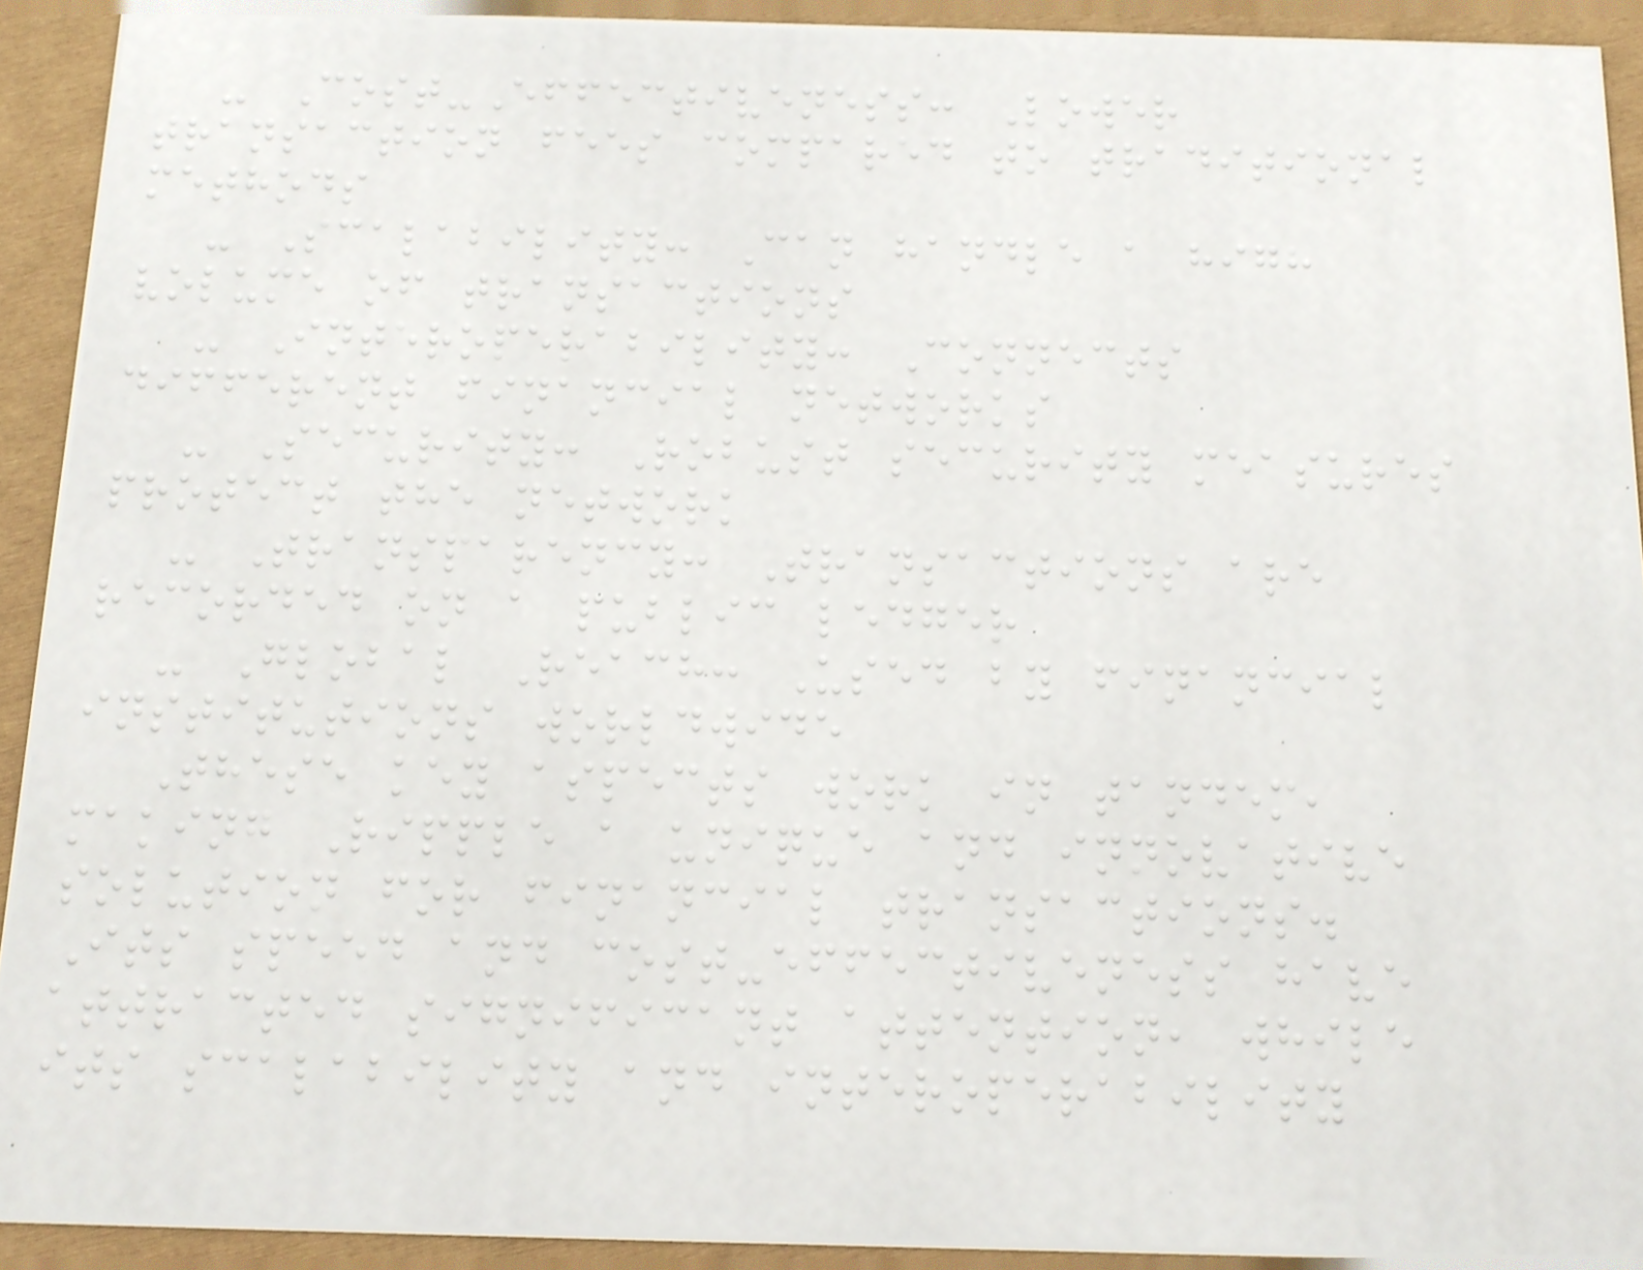- Cost-Effectiveness: Lower
transaction fees compared to traditional
methods
- Scalability: Can handle a high
volume of transactions
- Interoperability: Connects
different financial networks
- Security: Robust security measures
protect the network
- Transparency: Transactions are
recorded on a public ledger
- Global Reach: Used by financial
institutions worldwide
These key aspects work in tandem,
making Ripple a unique and innovative
solution for financial transactions.
Its speed and cost-effectiveness have
attracted significant attention, while
its scalability and interoperability
